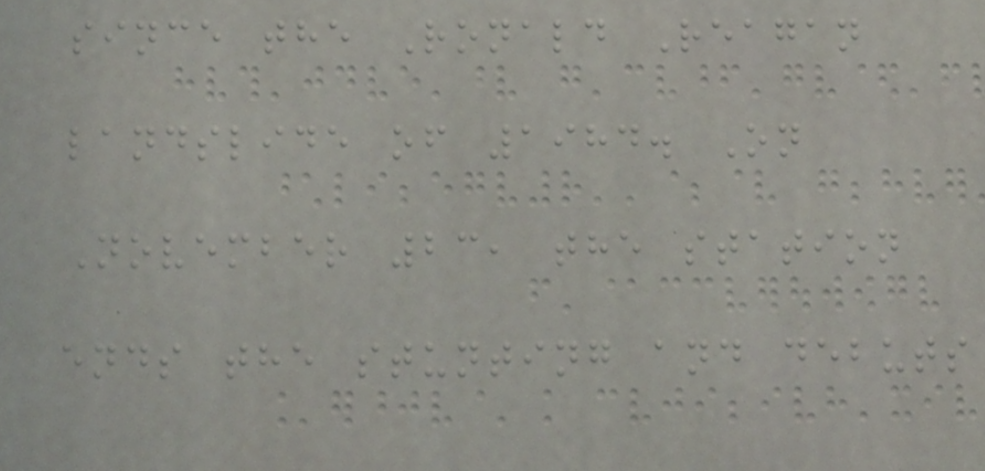since the Ronald Reagan
landslide of 1984. On
November 23, the station
ends the stunting and debuts
